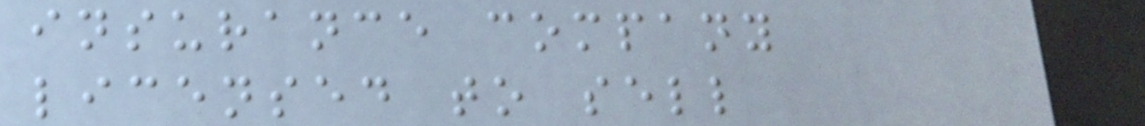insurance company
licensed to sell
